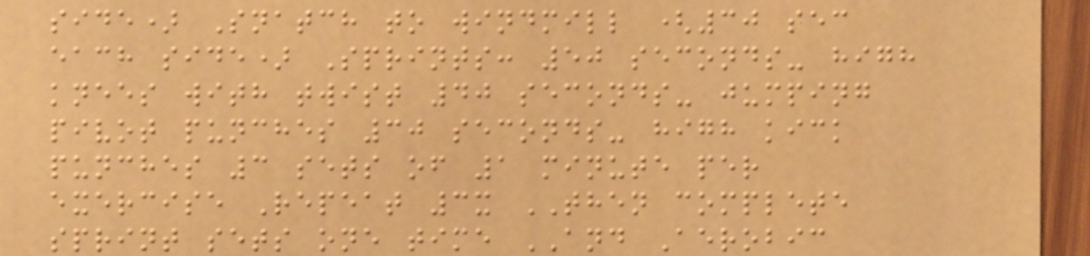side) Snatch to windmill (30 sec
each side) Sprints: 50 seconds- high
knees with twist 40 seconds- jumping
pivot punches 30 seconds- high kick
punches 3 sets of 1 minute per
exercise Repeat 3x THEN complete
sprint sets one time AND Aerobic
